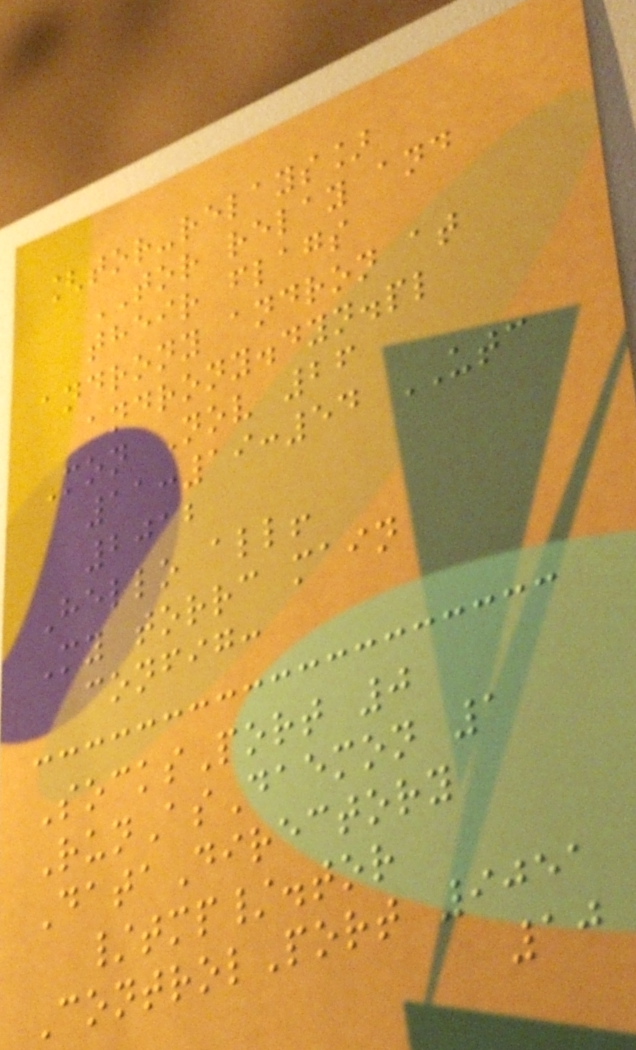[tor-relays]
TOR relay and
their flags
androny andron at
androny.dyn.pl
Mon Nov 26
11:19:54 UTC
2012
Hello all!
My torrc main
config:
SocksPort 0
RunAsDaemon 1
DataDirectory
/tmp/.tor
ControlPort 9051
10
